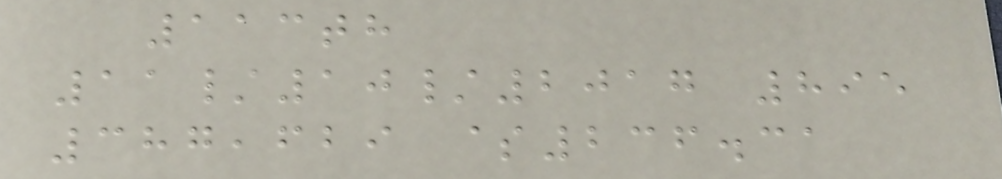113th
11/10/2017 895
387,629 $236.31
